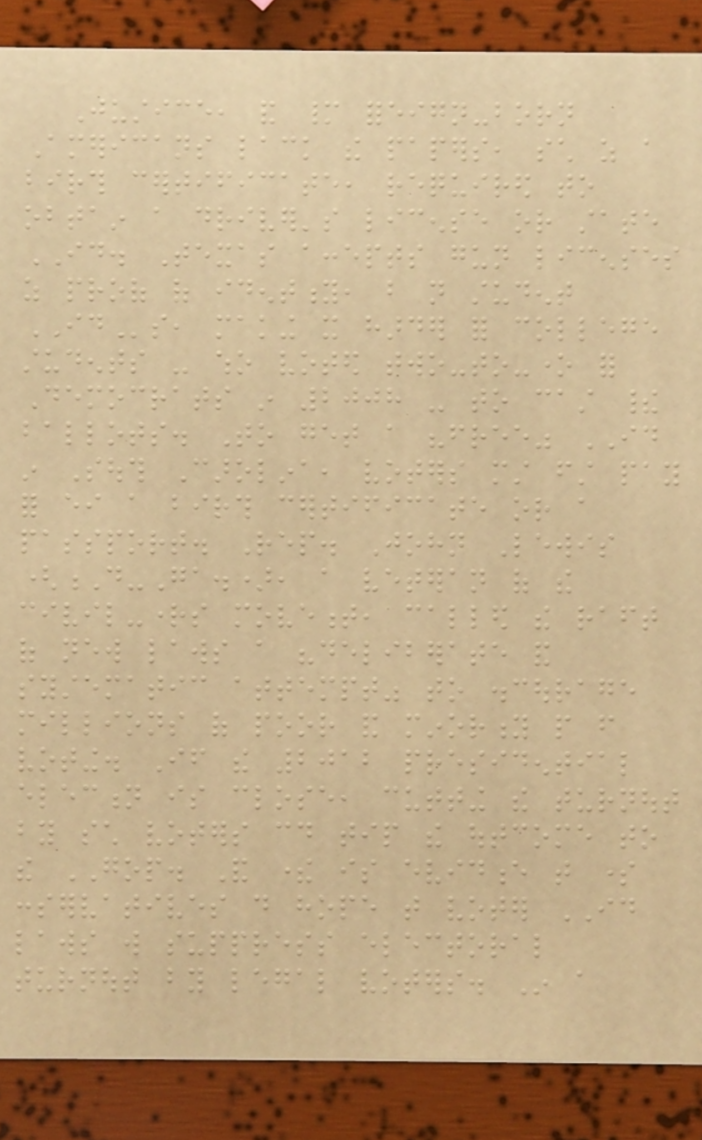Justice, and many foreign-born
Americans lack the papers, such as a
birth certificate, required to
obtain a driver's license or state
ID. Texas accepts gun licenses
as proof of identity, but not student
IDs, making it harder for college
students - who voted two-to-one for
Democrats in 2008 - to cast their
ballots. To get a "free" ID
in South Carolina, voters must first pay
for either a birth certificate or a
passport. Rep. John Lewis
(D-Ga.), a veteran of the
civil-rights movement, called the raft
of new laws a "deliberate and
systematic attempt" to discourage
millions of poor and minority people from
voting. If the 2012 presidential
election is close, cutting the turnout
by such voters could tip the outcome to
the GOP. And there is evidence that some
conservatives do hope that voter ID
laws will suppress electoral
turnout by legal voters. In a
